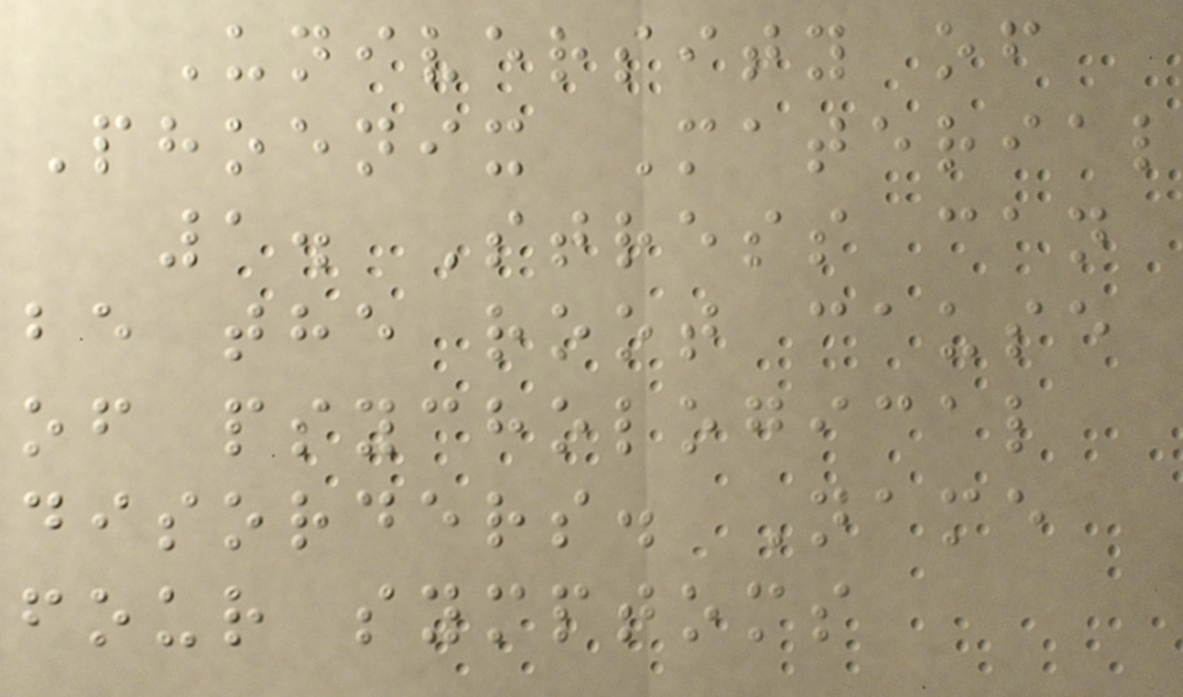University of
Phoenix Material
1. Stress can
be the root cause
of psychological
disorders. Name
four symptoms
